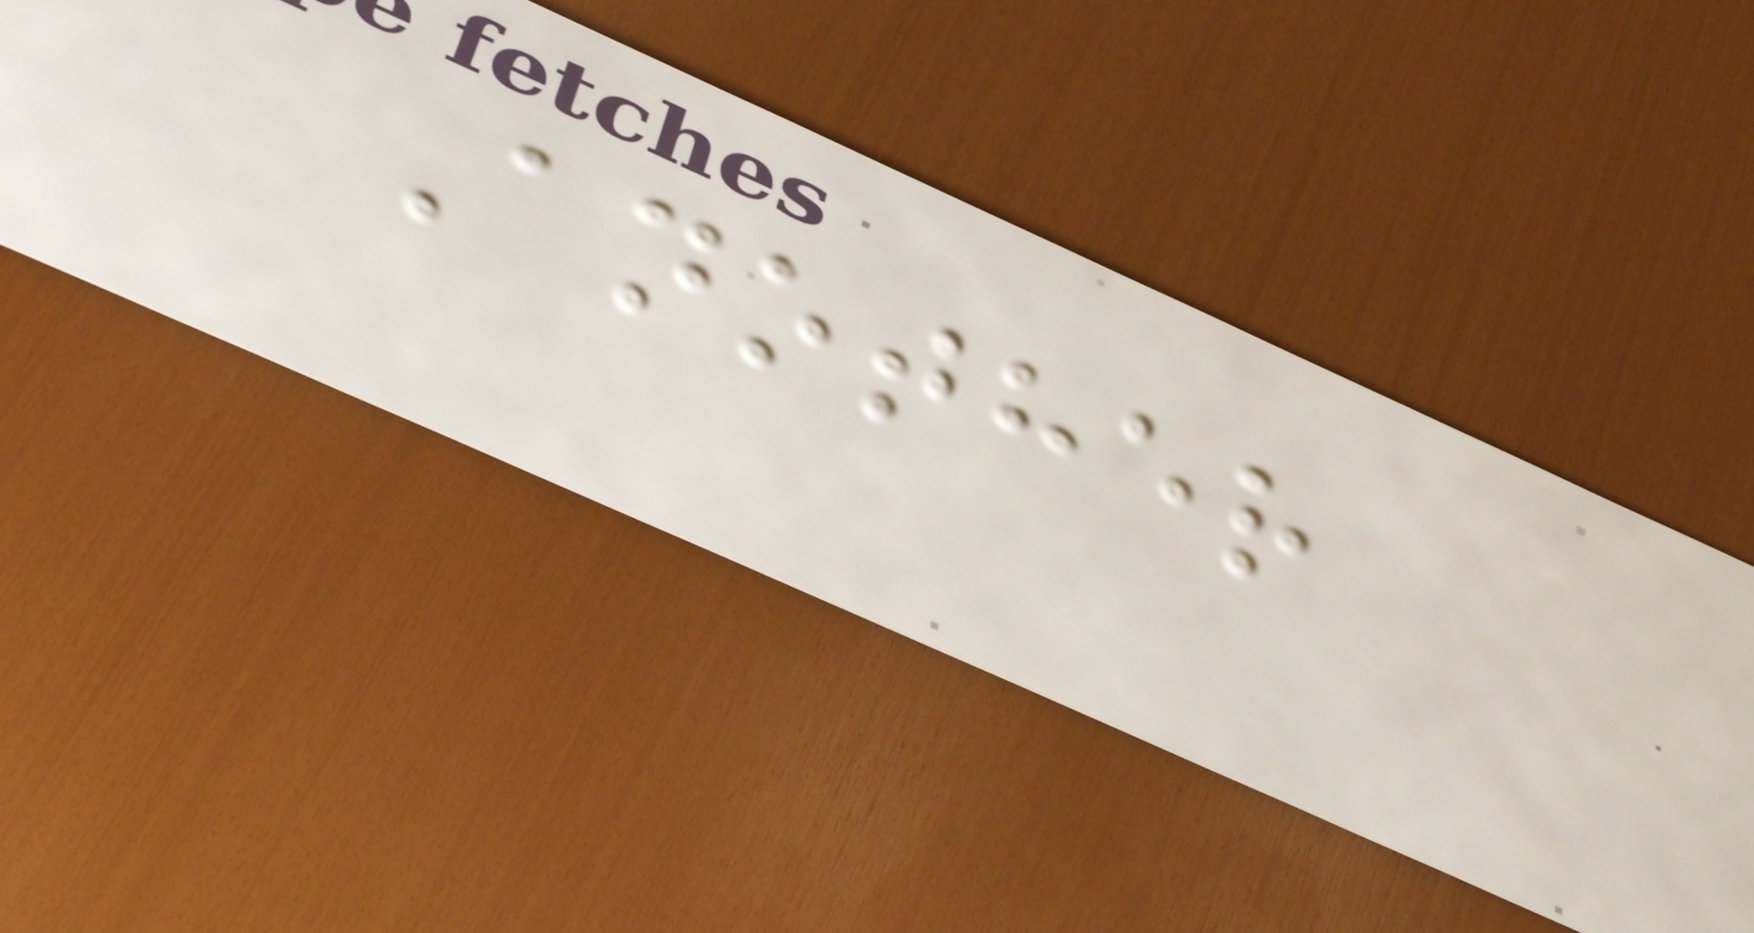Another
